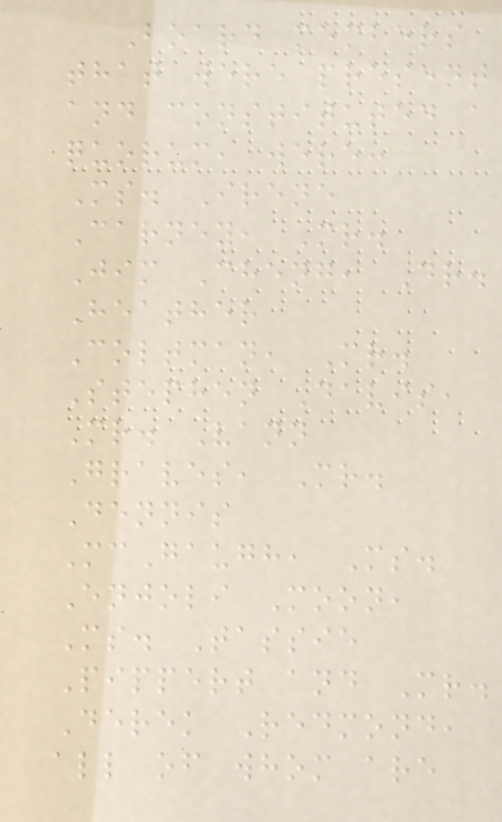Board members
that were present
and constituted a
quorum, were:
Ms. Irene
Carney, Mr.
Jim Cheng, Dr.
Heather
Coltman, Mr.
Stephen Davis,
Mr. Vann
Graves, Mr.
Dennis
McGaugh, Ms.
Enjoli Moon,
Ms. Tassie
Pippert and Mr.
Derek Redmond,
all of whom are
